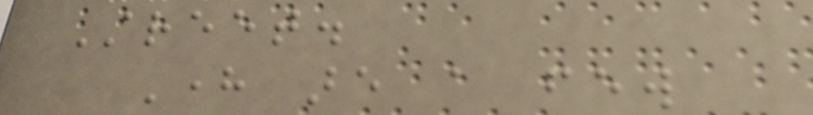Street.
Here are a few
